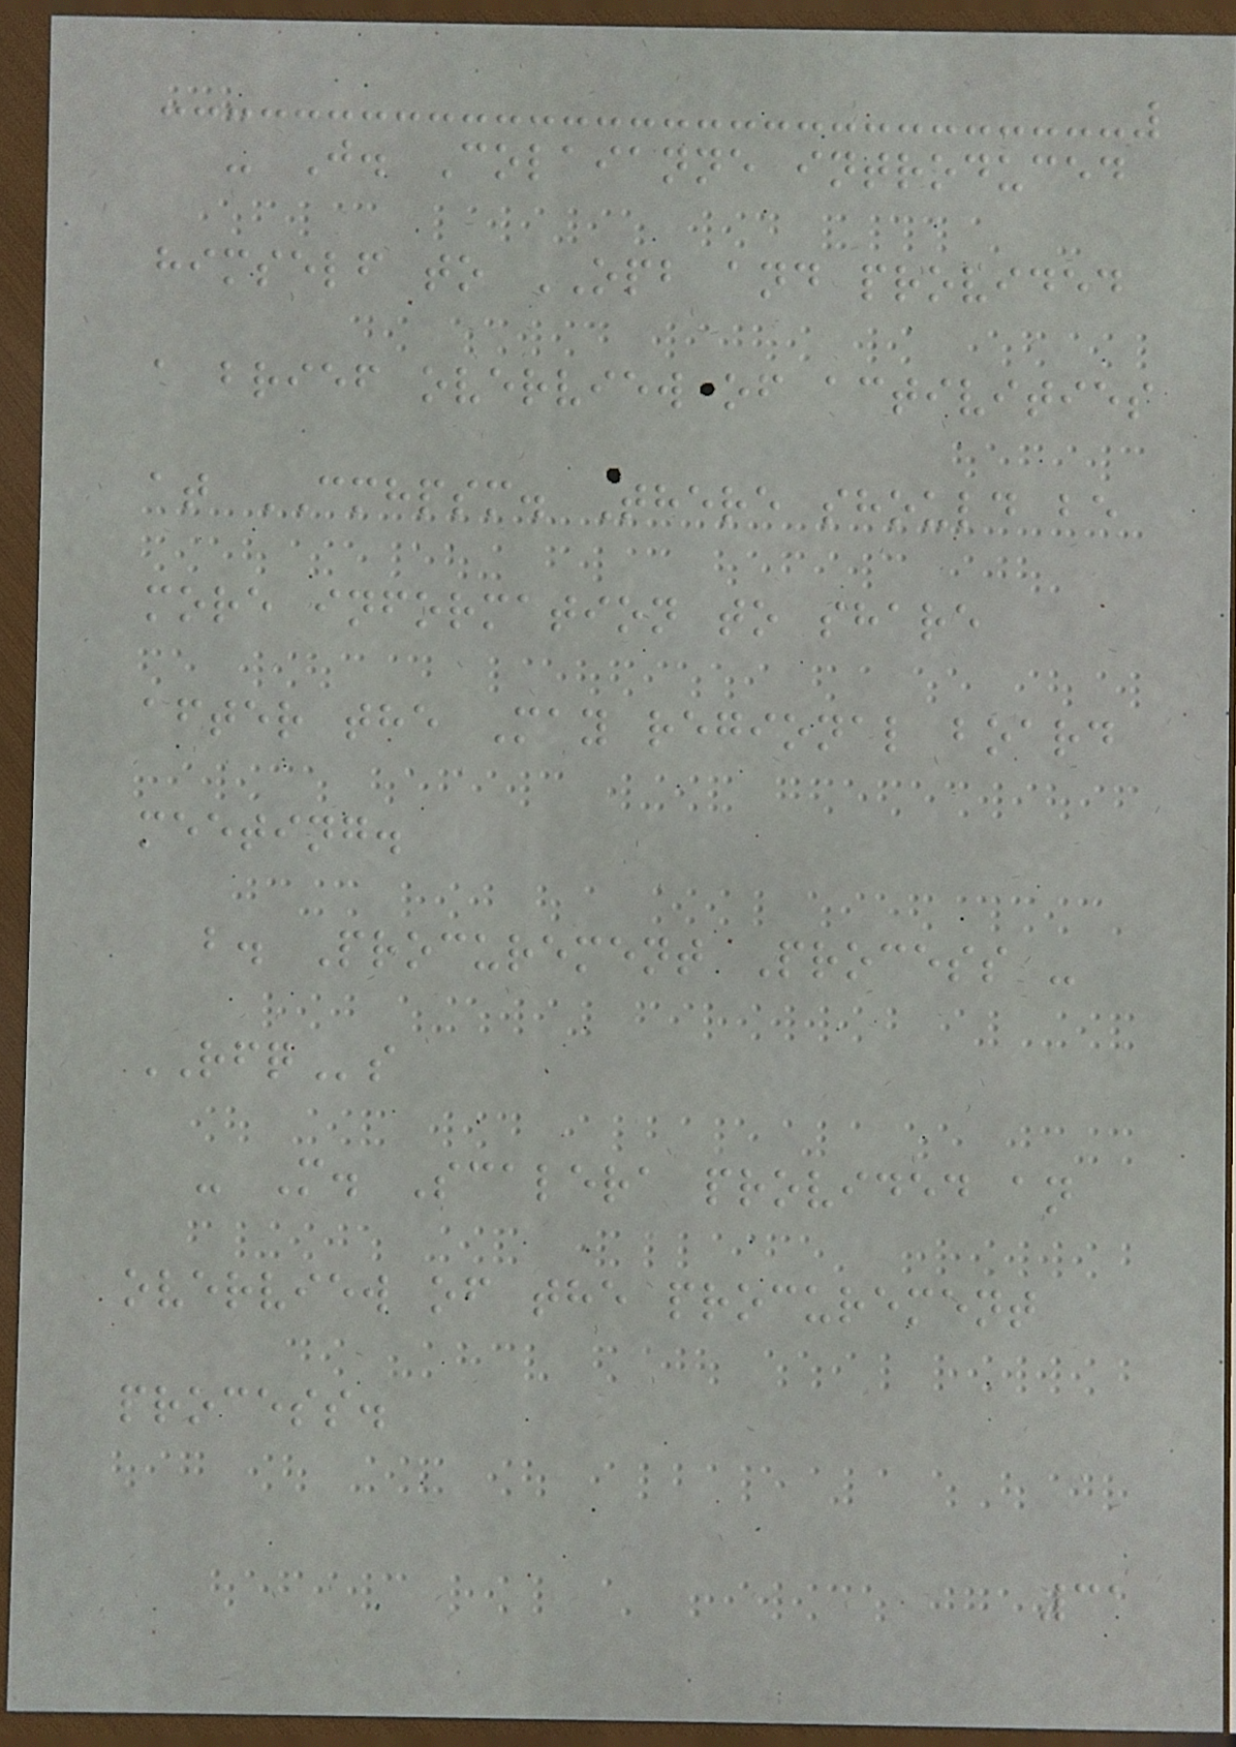- J. Colaianne introduced
himself to OPB and provided
a brief overview of activities
at CMHPSM. There should be
more information to share
after the May regional board
meeting.
b. Procurement Process -
RFQs
- M. Scalera provided an
overview of the procurement
process.
31
